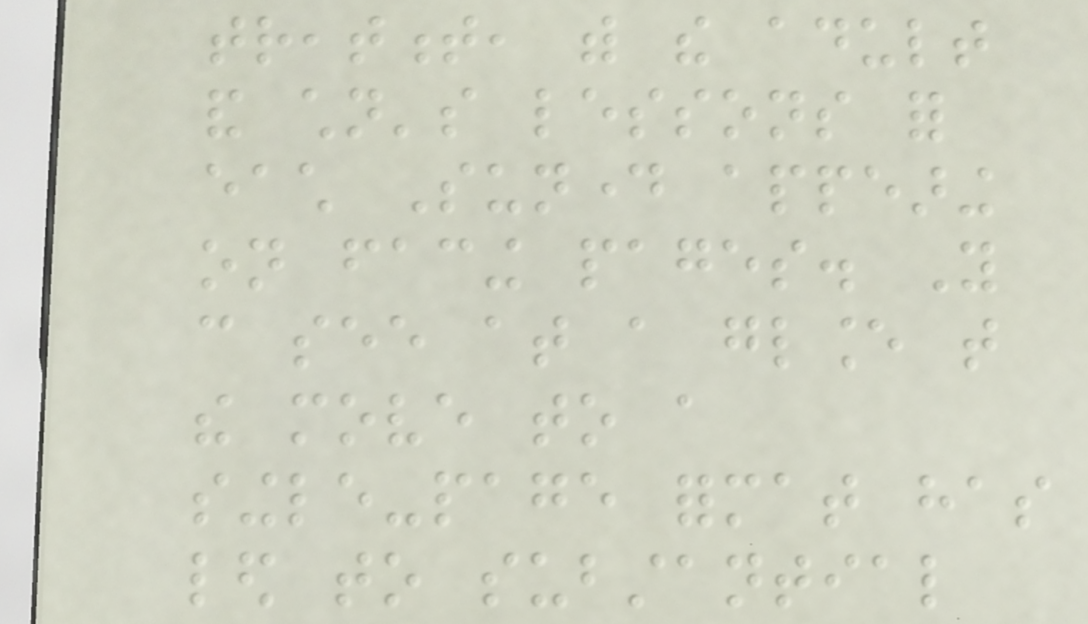treatment, with the adult
and children's lessons for
each Sunday appearing
on facing pages. You
can see at a glance that
the move to a
single-page format has
led to substantial
